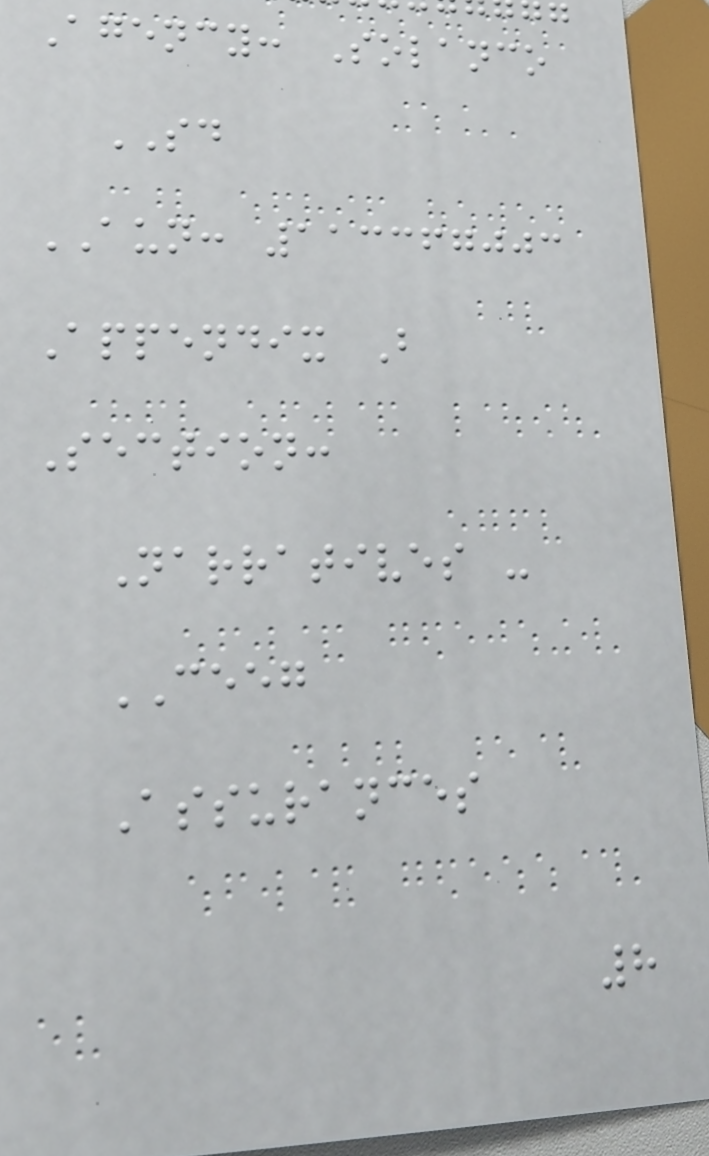Agency: Solanco
SD
AUN: 113367003
Appendix B
Section:
Narratives -
CEEG
Assurances
8
